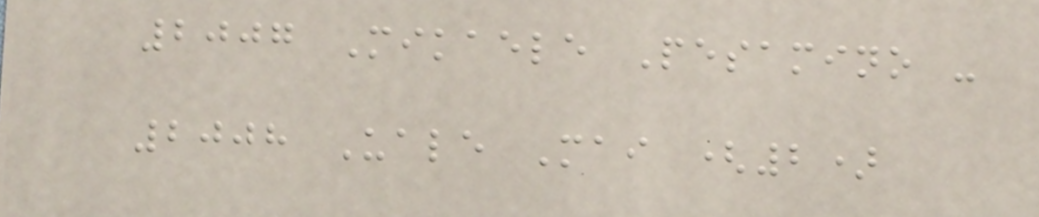2007 Mikaele Pesamino -
2008 Uale Mai (2)
